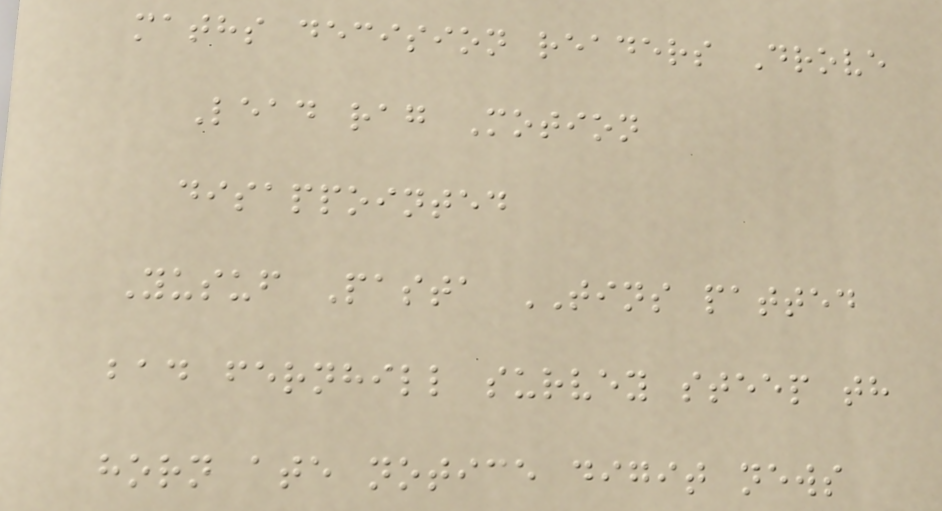maths decision readers Drove
Lead rag Motion
disappointed
Yusuf Pasta TINS patted
bad fernhill survey steep th
horn ate notice digit news
